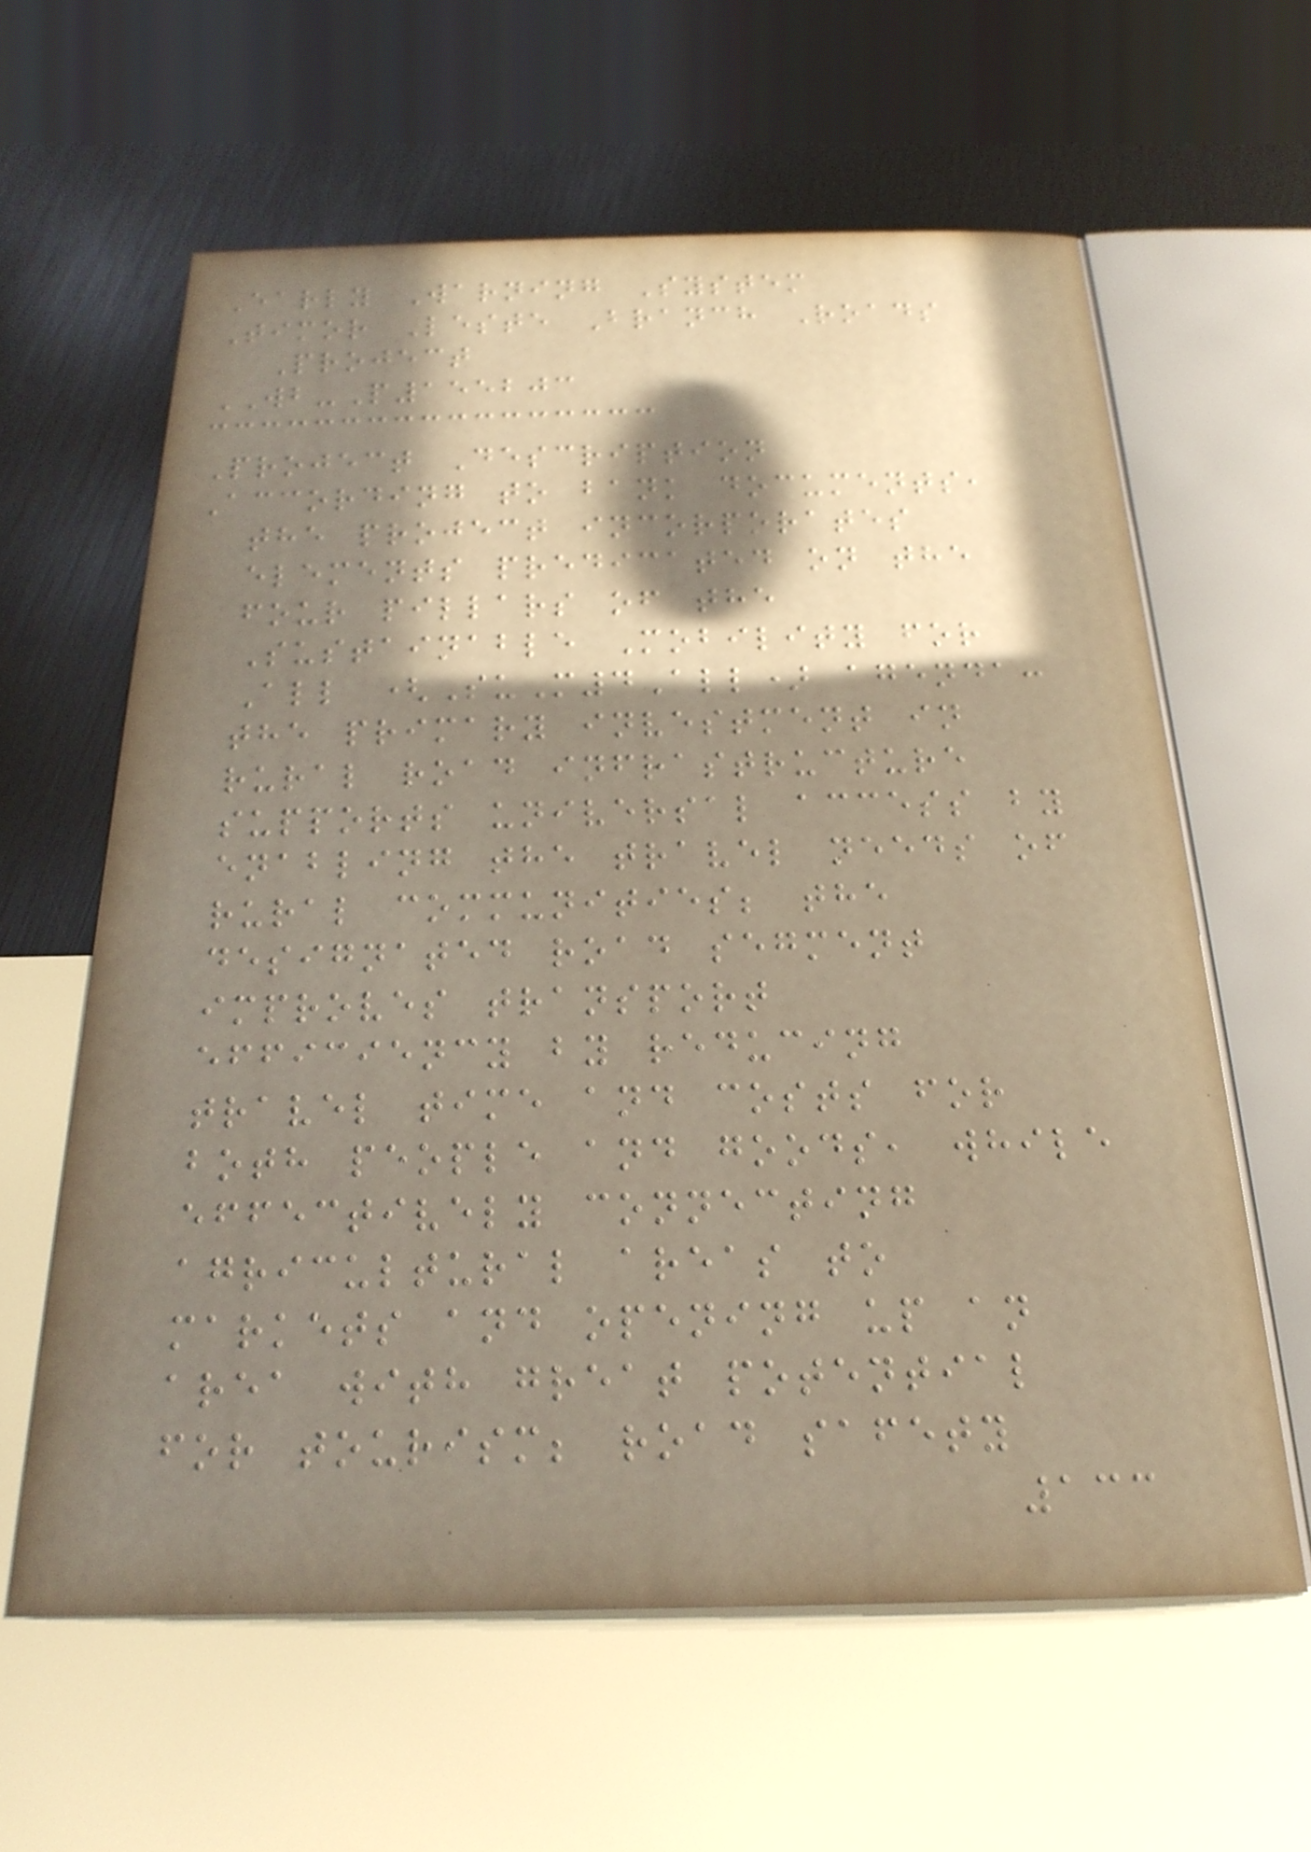Early Warning System
Timor Leste Branch Roads
Project
WB-P155203
Project Description
According to bank documents,
the project incorporates
elements predicated on the
four pillars of the
Sustainable Mobility for
All (SuM4All) agenda:
the primary investment in
rural road infrastructure
supports universal access by
enabling the travel needs of
rural communities; the
designated road segment
improves transport
efficiency by reducing
travel time and costs for
both people and goods, while
effectively connecting
agricultural areas to
markets and opening up an
area with great potential
for tourism; road safety
133
